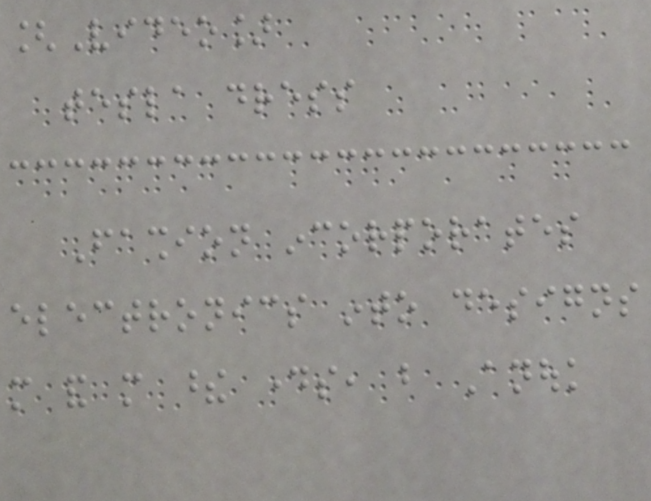[Video]
tesla dress
Fashion incorporates
electronics into designs
more and more these days, but Anouk
